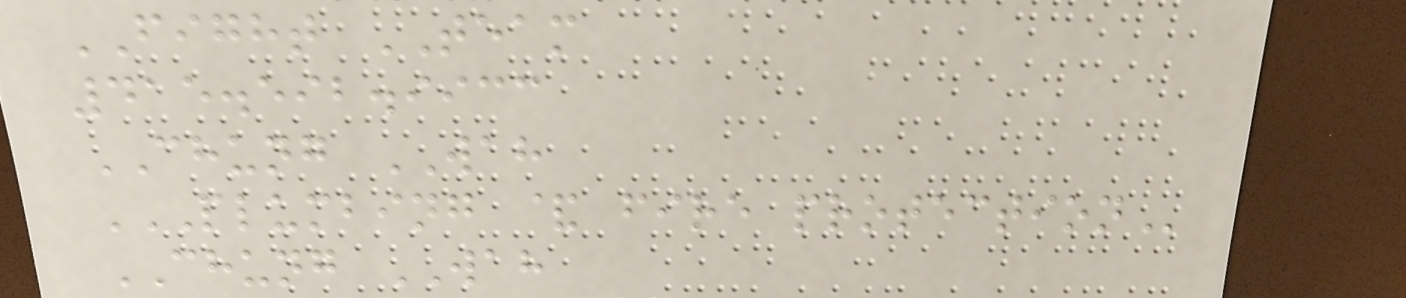FIGHT TEAM
415.592.9933
CHUNG WAH
PLUMBING & FIRE PROTECTION
CHUNG WAH
